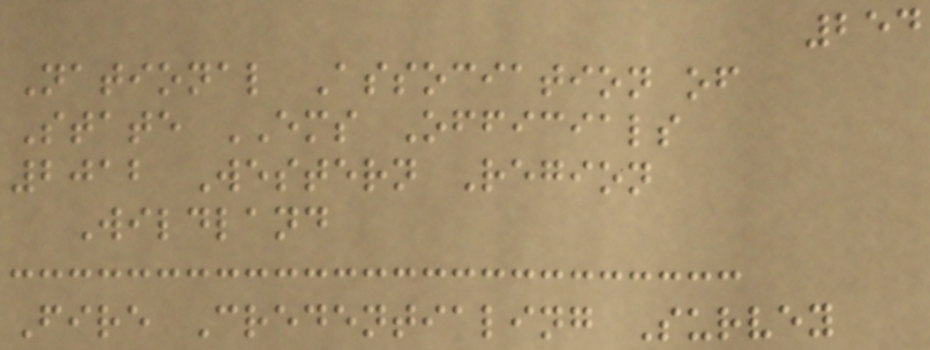254
National Association of
State EMS Officials
2012 Western Region
Wildland
Fire Credentialing Survey
